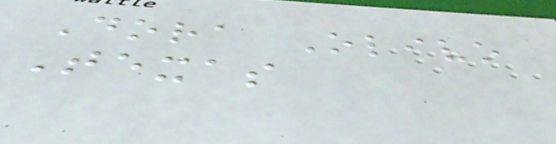Dora Olivo
Texas
